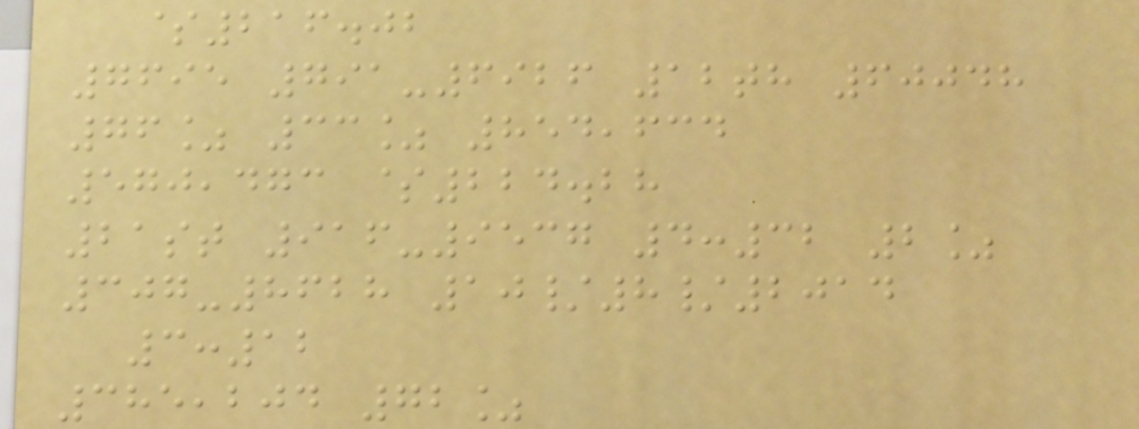$216.02
7695 791-6926 12th 60048
76% 33% 854,634
570,473 $224.28
21st 916-9537 4:32 2%
307-8628 10/8/2014
3:12
385,204 72%
